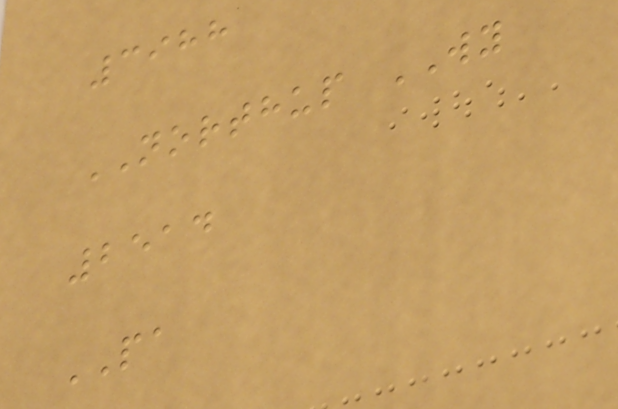3988
NORTHUP WY
2514
PA
